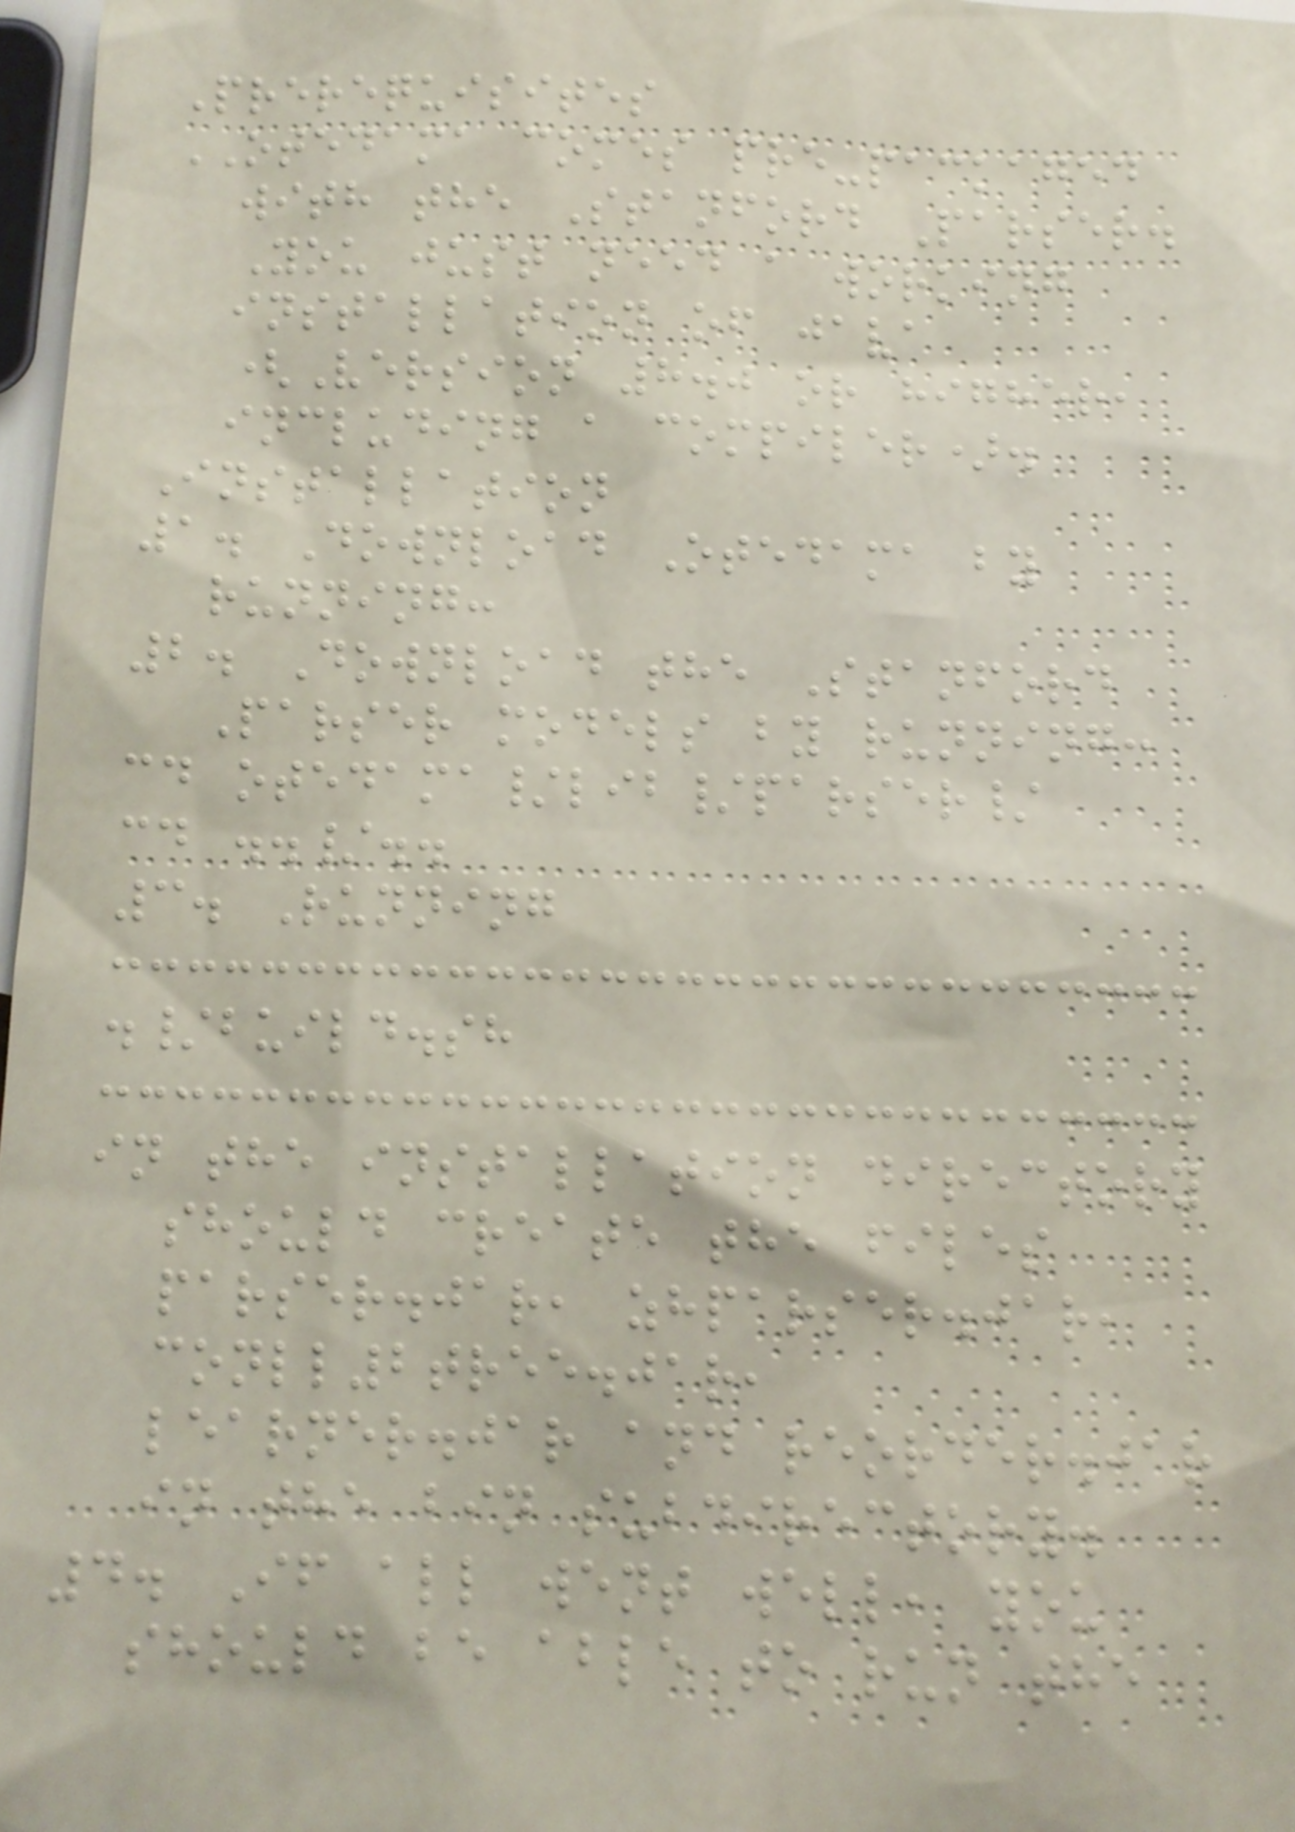Prerequisites
OTEDAMA comes pre-packaged
with the Stanford Parser.
You just need a working
installation of java
(Version 8.0 or higher,
including a compiler).
Installation
1. Download Otedama by
running:
2. Download the Stanford
Parser models by running:
cd otedama/lib/parser/
cd ../..
3. Running
./build.sh
in the installation directory
should create the files
parser.jar, zhparser.jar,
conll2tree.jar,
learner.jar and reorder.jar
in the bin subdirectory.
4. If all went well, you
should be able to run the
